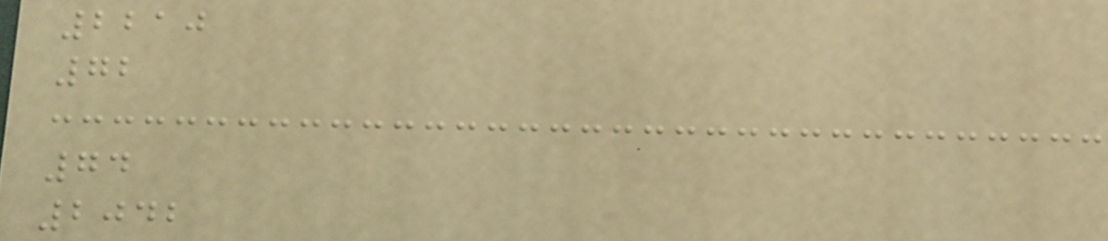2210
72
74
2042
